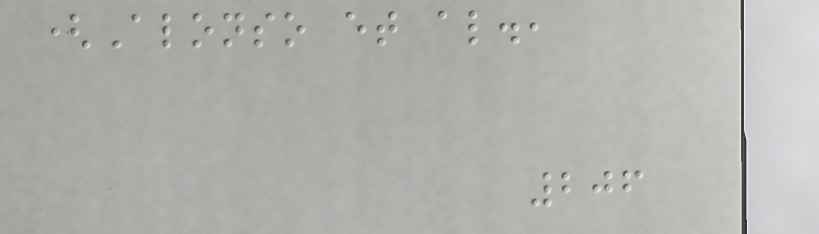(Alonso et al.,
206
